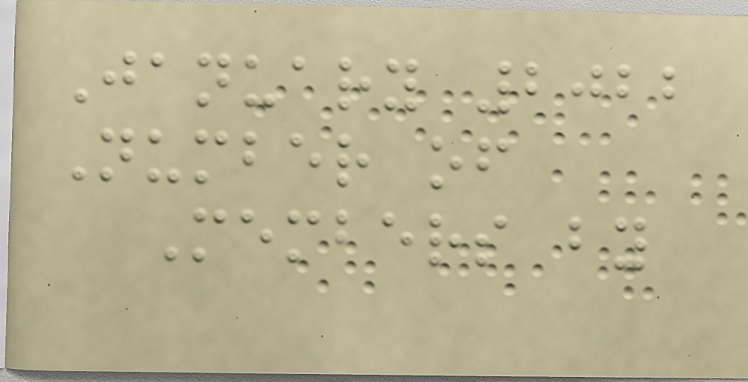January 2022
Number of
Members by
